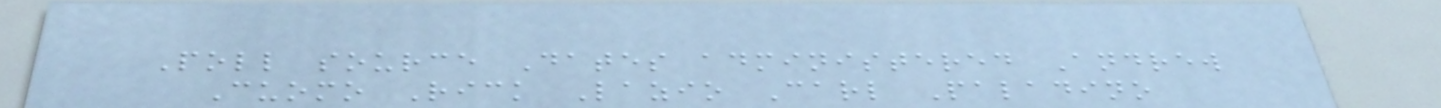Poll source Dates administered Andrew
Cuomo Rick Lazio Carl Paladino
